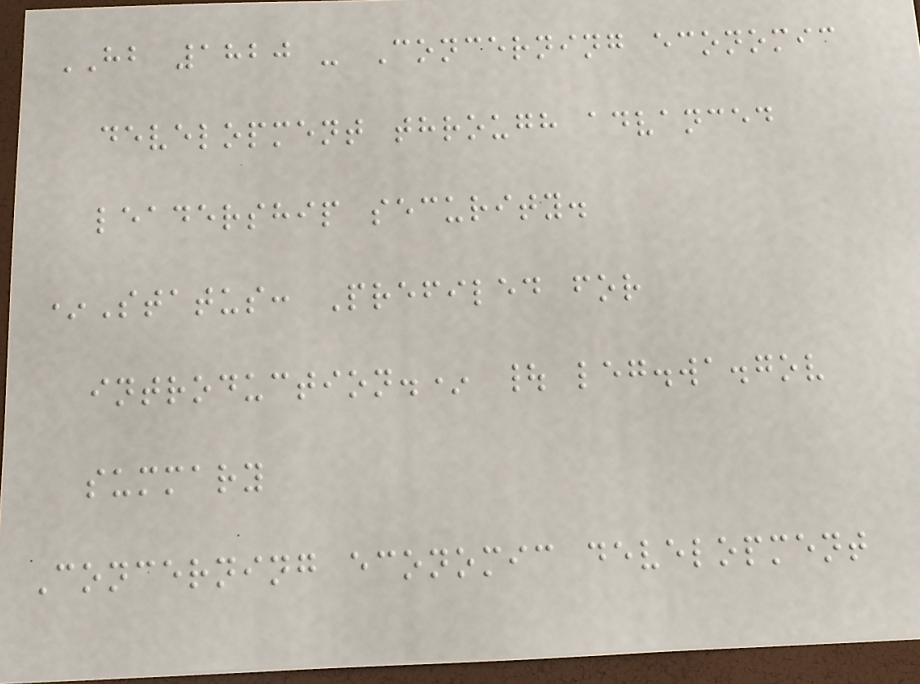HB 1820 - Concerning economic
development through advanced
leadership security.
*Status: Prefiled for
introduction.* | leg.wa.gov
summary
Concerning economic development
